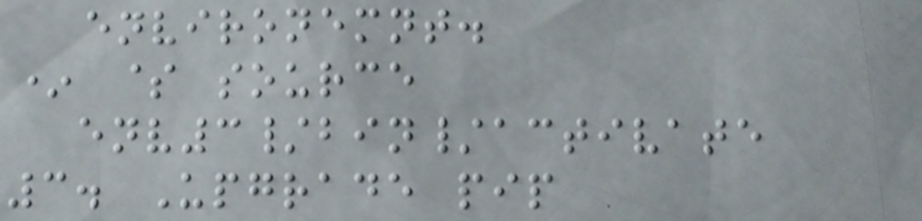environemnt.
* $ source
env3/bin/activate
3. Upgrade pip
